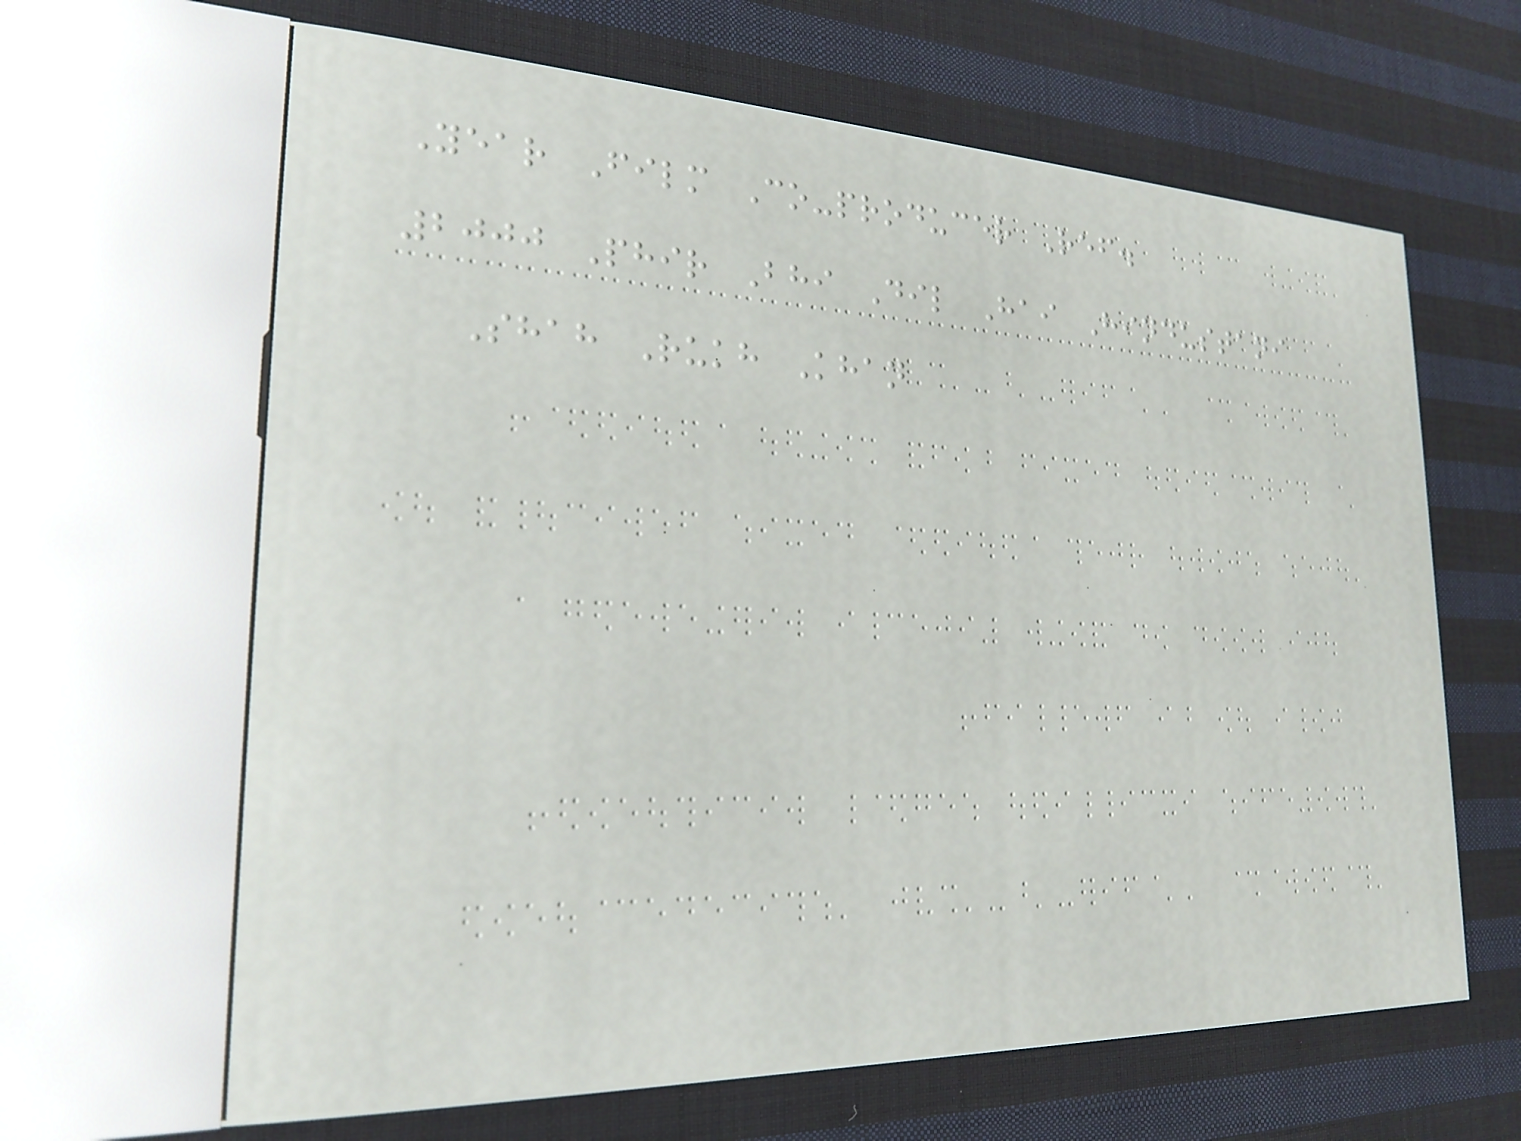Year Film Co-producer Ref.
2000 Phir Bhi Dil Hai Hindustani
Shah Rukh Khan
